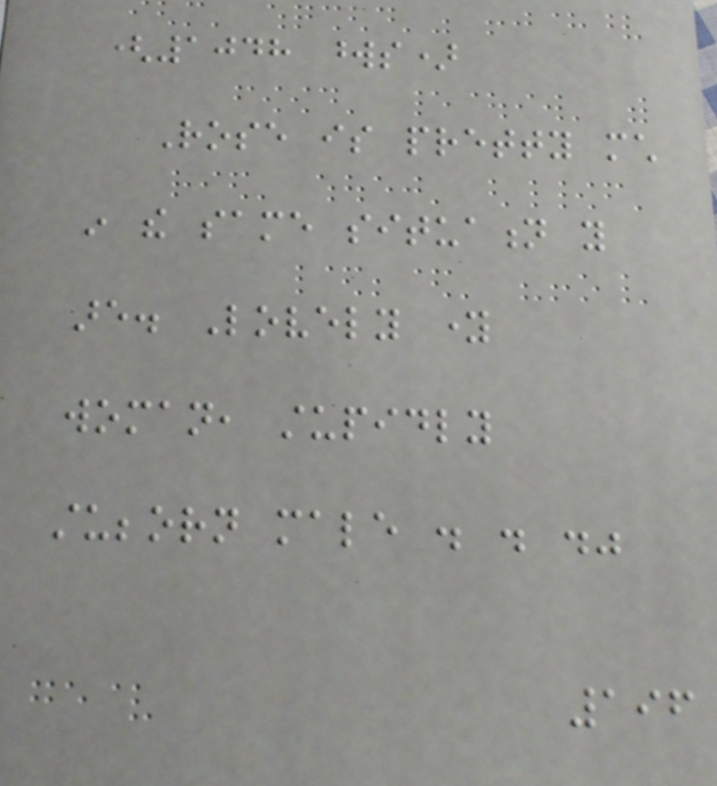(1048 words)
Rose is pretty much
in the same situation you
are. Lovely young
woman, stupidly
stubborn male . . ."
196
